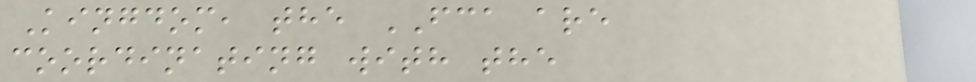Kingdom, the FCA are
coordinating with the
